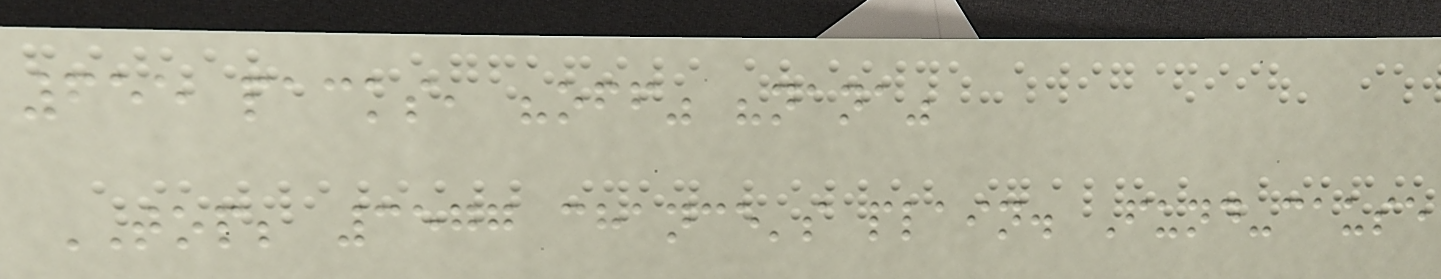655 packs, "off" "nana"
TOP; 3577 chance's plain. Fund-cause
